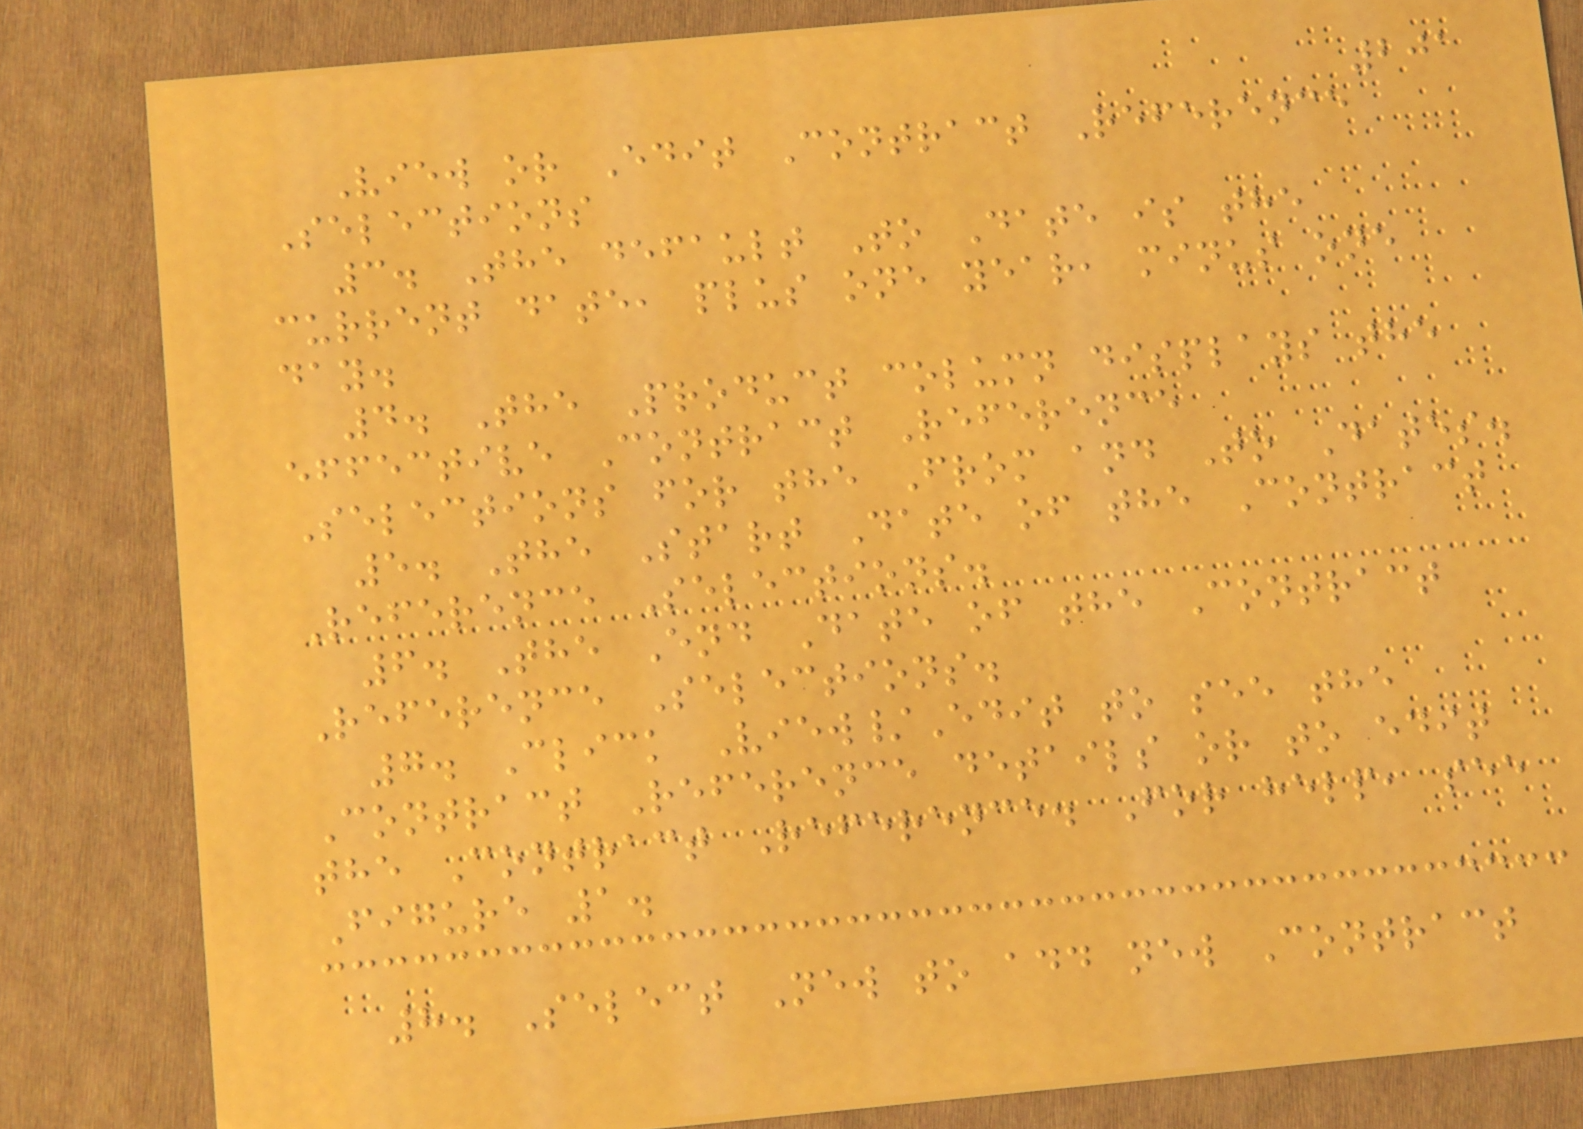201
View or Edit Contract Reference
Selections
3. The default To Date is the
current date, plus one year, minus one
day.
4. The Product column displays the
effective Contract Reference
Selections for the From and To Dates.
5. The Start Date of the Contract
Reference Selections.
6. The End Date of the Contract
Reference Selections.
7. Click View/Edit to see the
Contract Reference details or to edit
the Contract Reference. For help, see
Figure 1.
8. Select New to add new Contract
